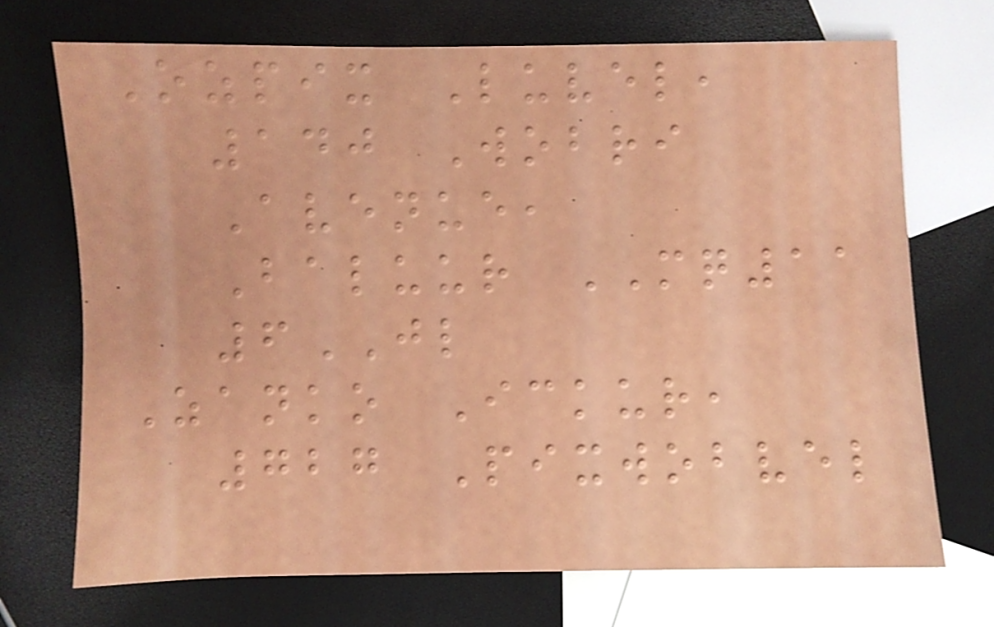Ozpix Luvel,
140 Wobri
Avenue,
Baluur MQ11
6JL
Zanko Ickur,
727 Pixwobvel
